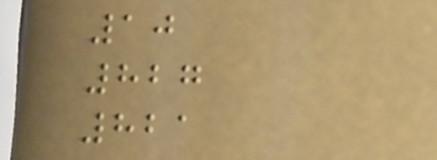10
827
821
